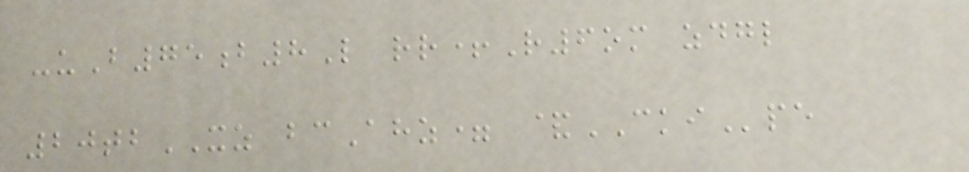-uB75b8L rr+R6om zdgl
20tbXZ bcAhz= &CKIpe
